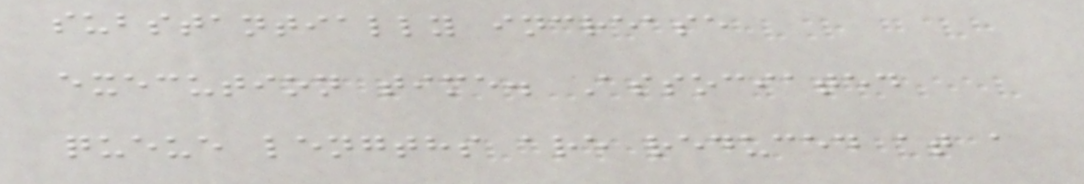substantially increase
execution time. Associated
queue lengths are reduced at a
